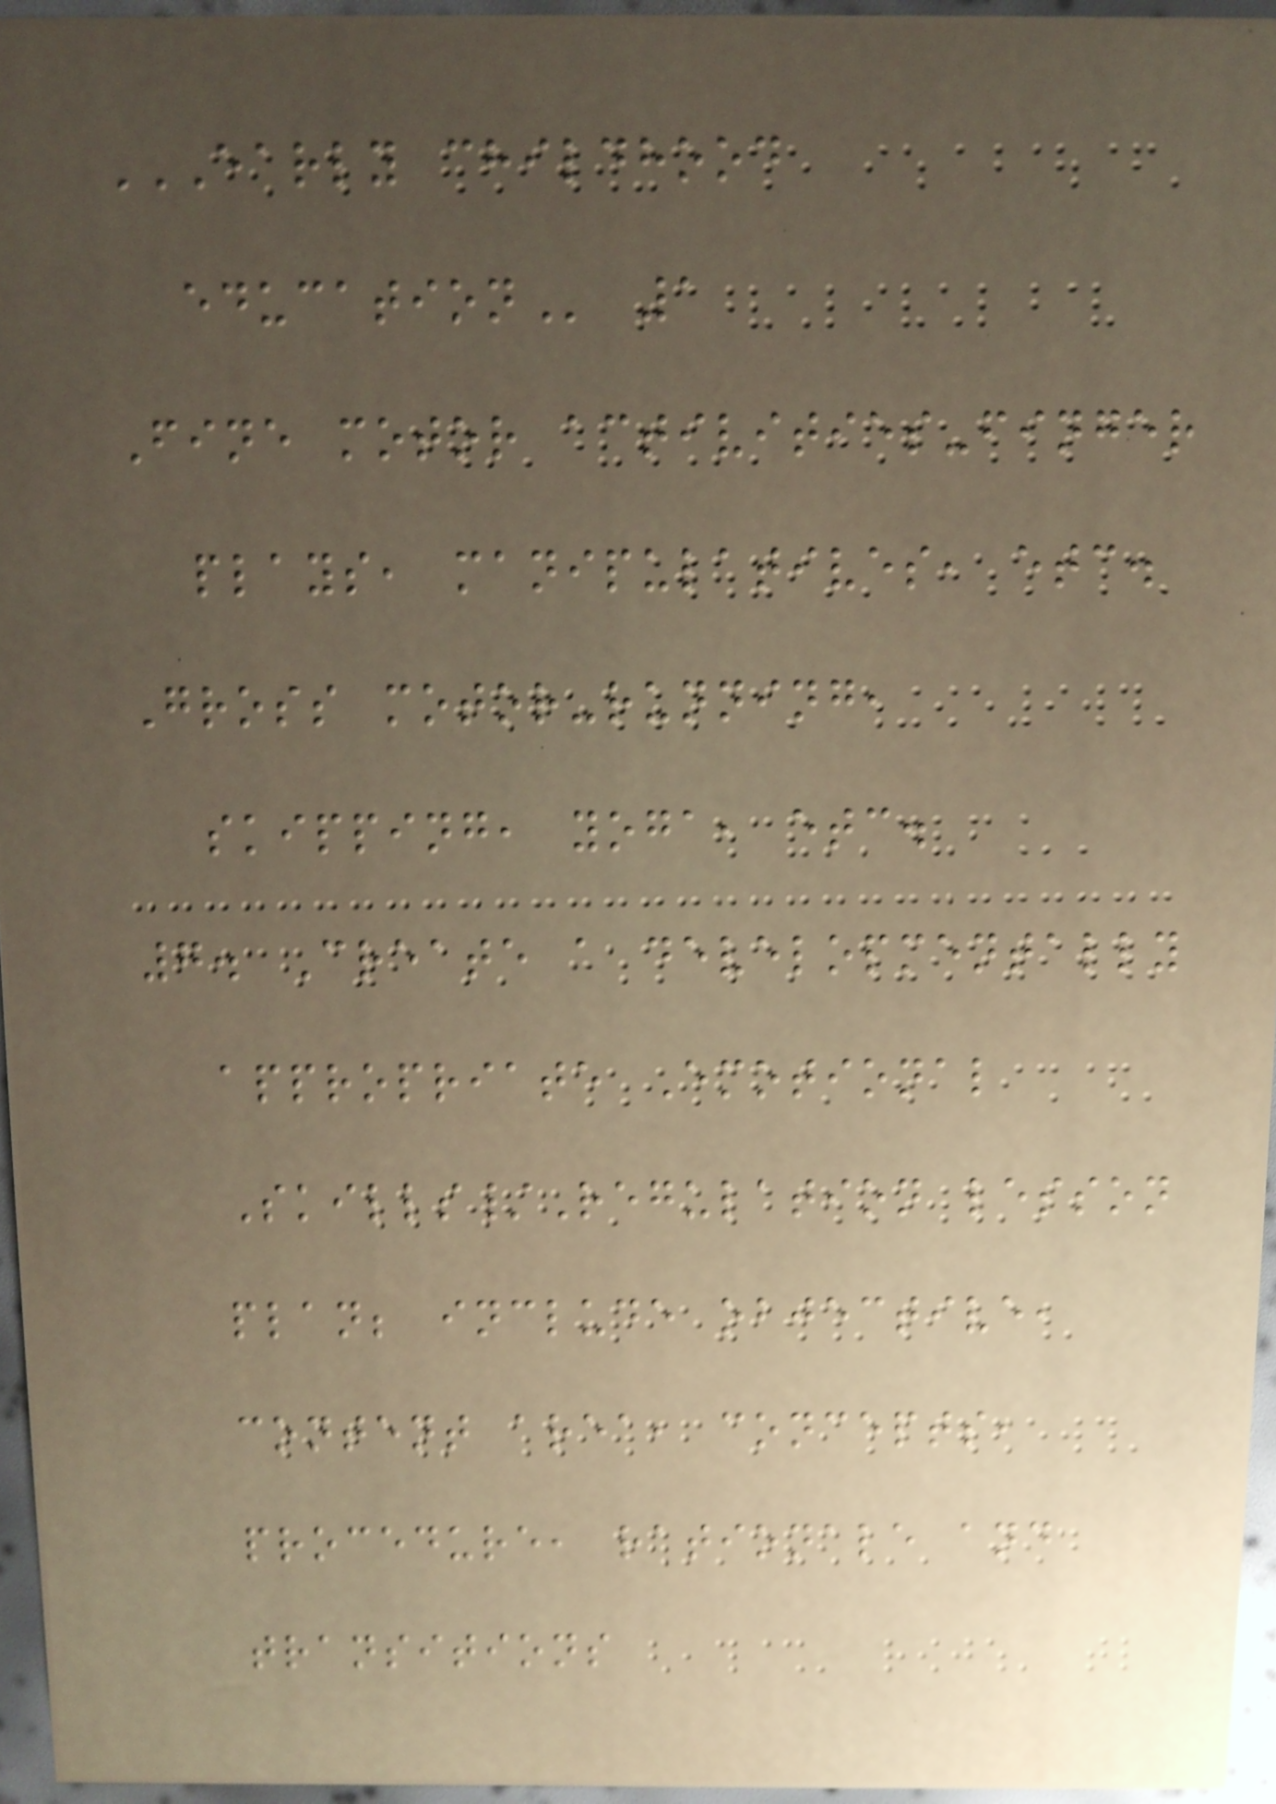EARLY CHILDHOOD
EDUCATION 1
Fine motor activities-finger
plays, manipulatives, etc.
Gross motor-running,
skipping, yoga, etc.
7. Create a developmentally
appropriate Emotional
Skills/Regulation lesson
plan; include objective,
content area, concepts,
procedure, rationale and
transitions
